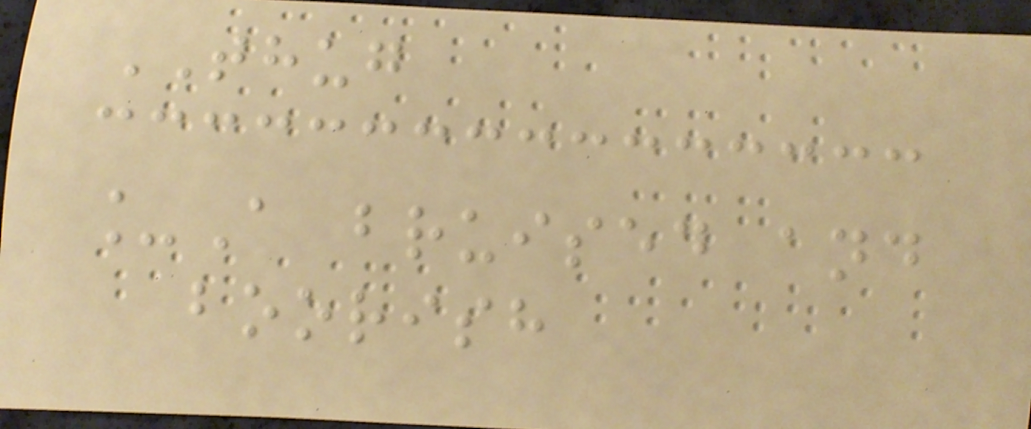THUG
_A bruised and
boorish
